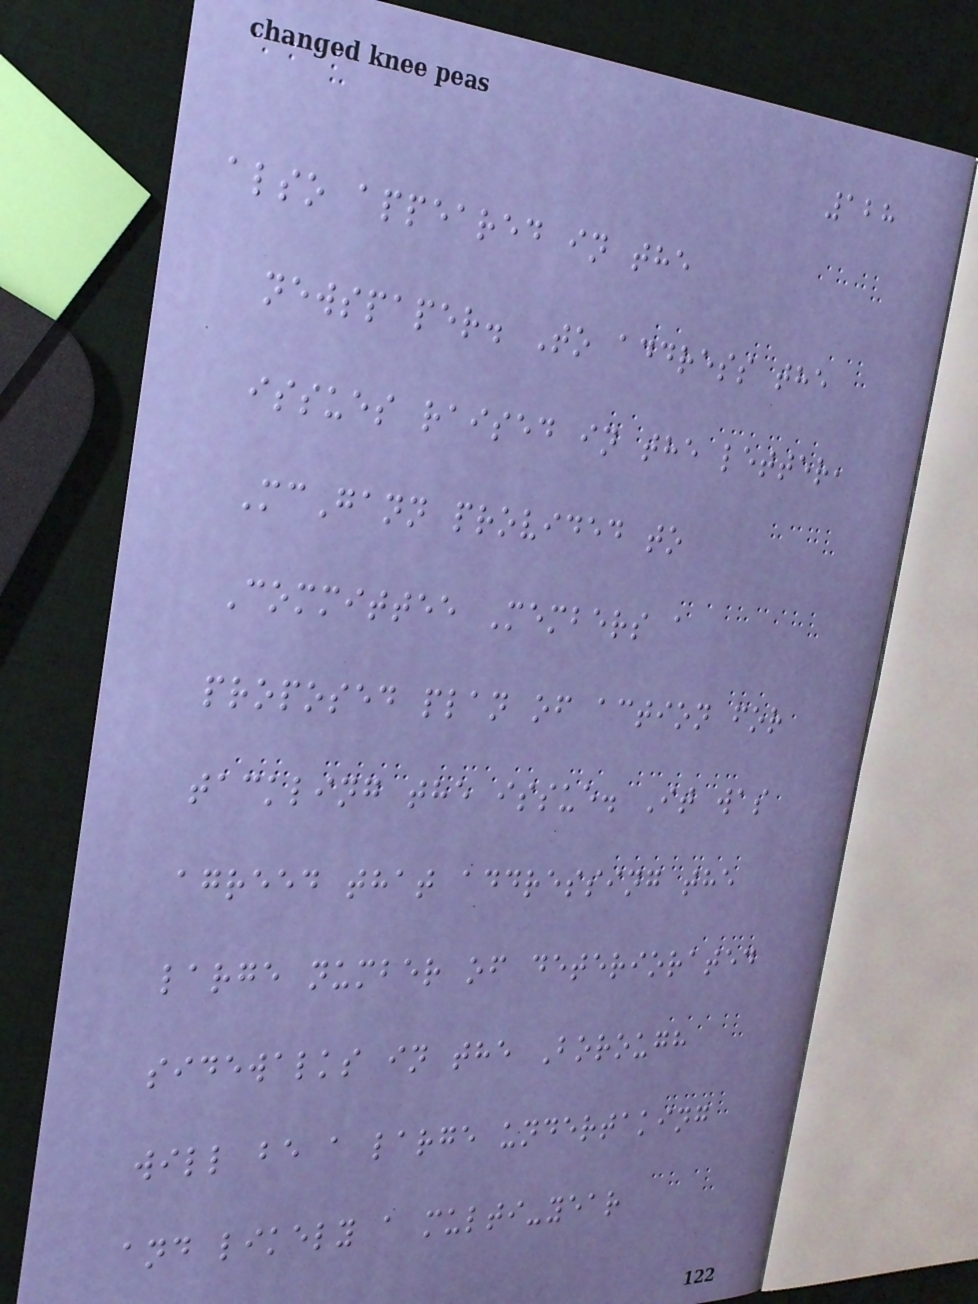128
also appeared in the
newspaper. To address the
issues raised in the letter,
McGann provided to
Committee Members a
proposed plan of action for
tackling the issue. It was
agreed that addressing the
large number of deteriorated
sidewalks in the Borough
will be a large undertaking
and likely a multi-year
